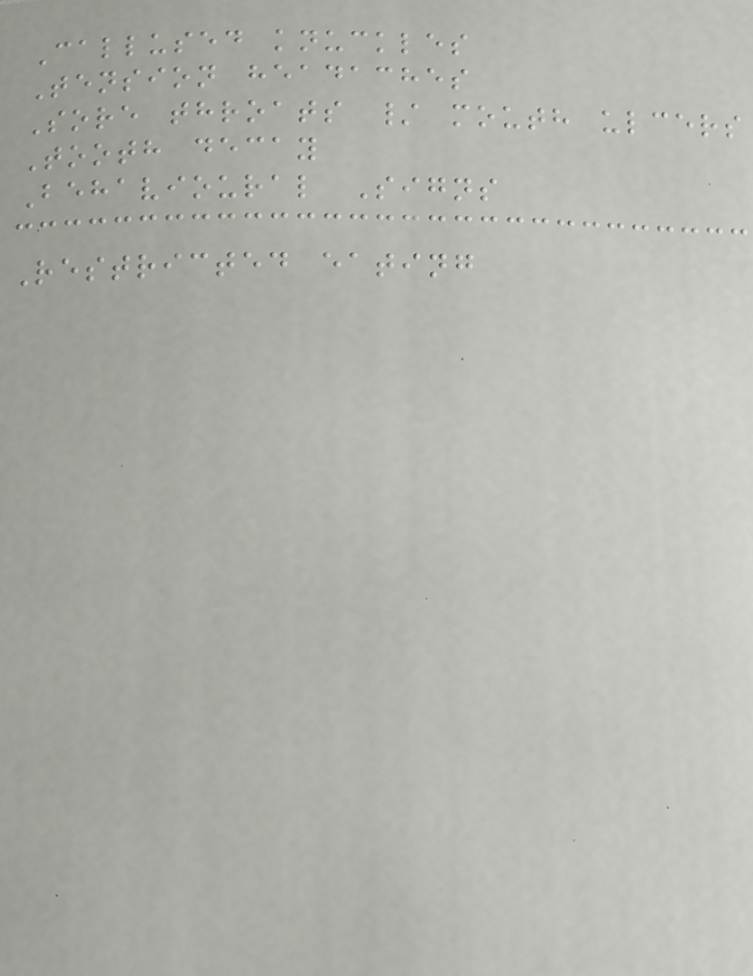Callused knuckles
Tension headaches
Sore throats / mouth ulcers
Tooth decay
Behavioural Signs
Restricted eating
